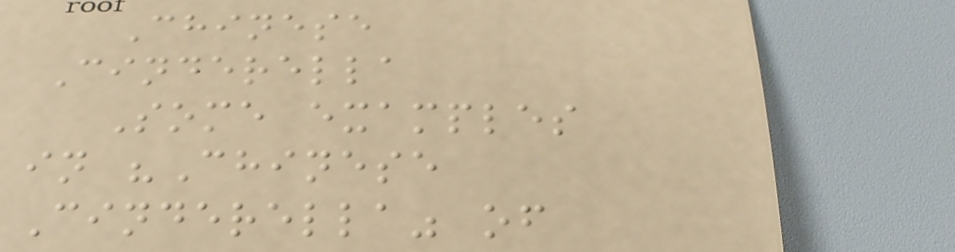Chinese
Cinderella
Some examples
in "Chinese
Cinderella" of
